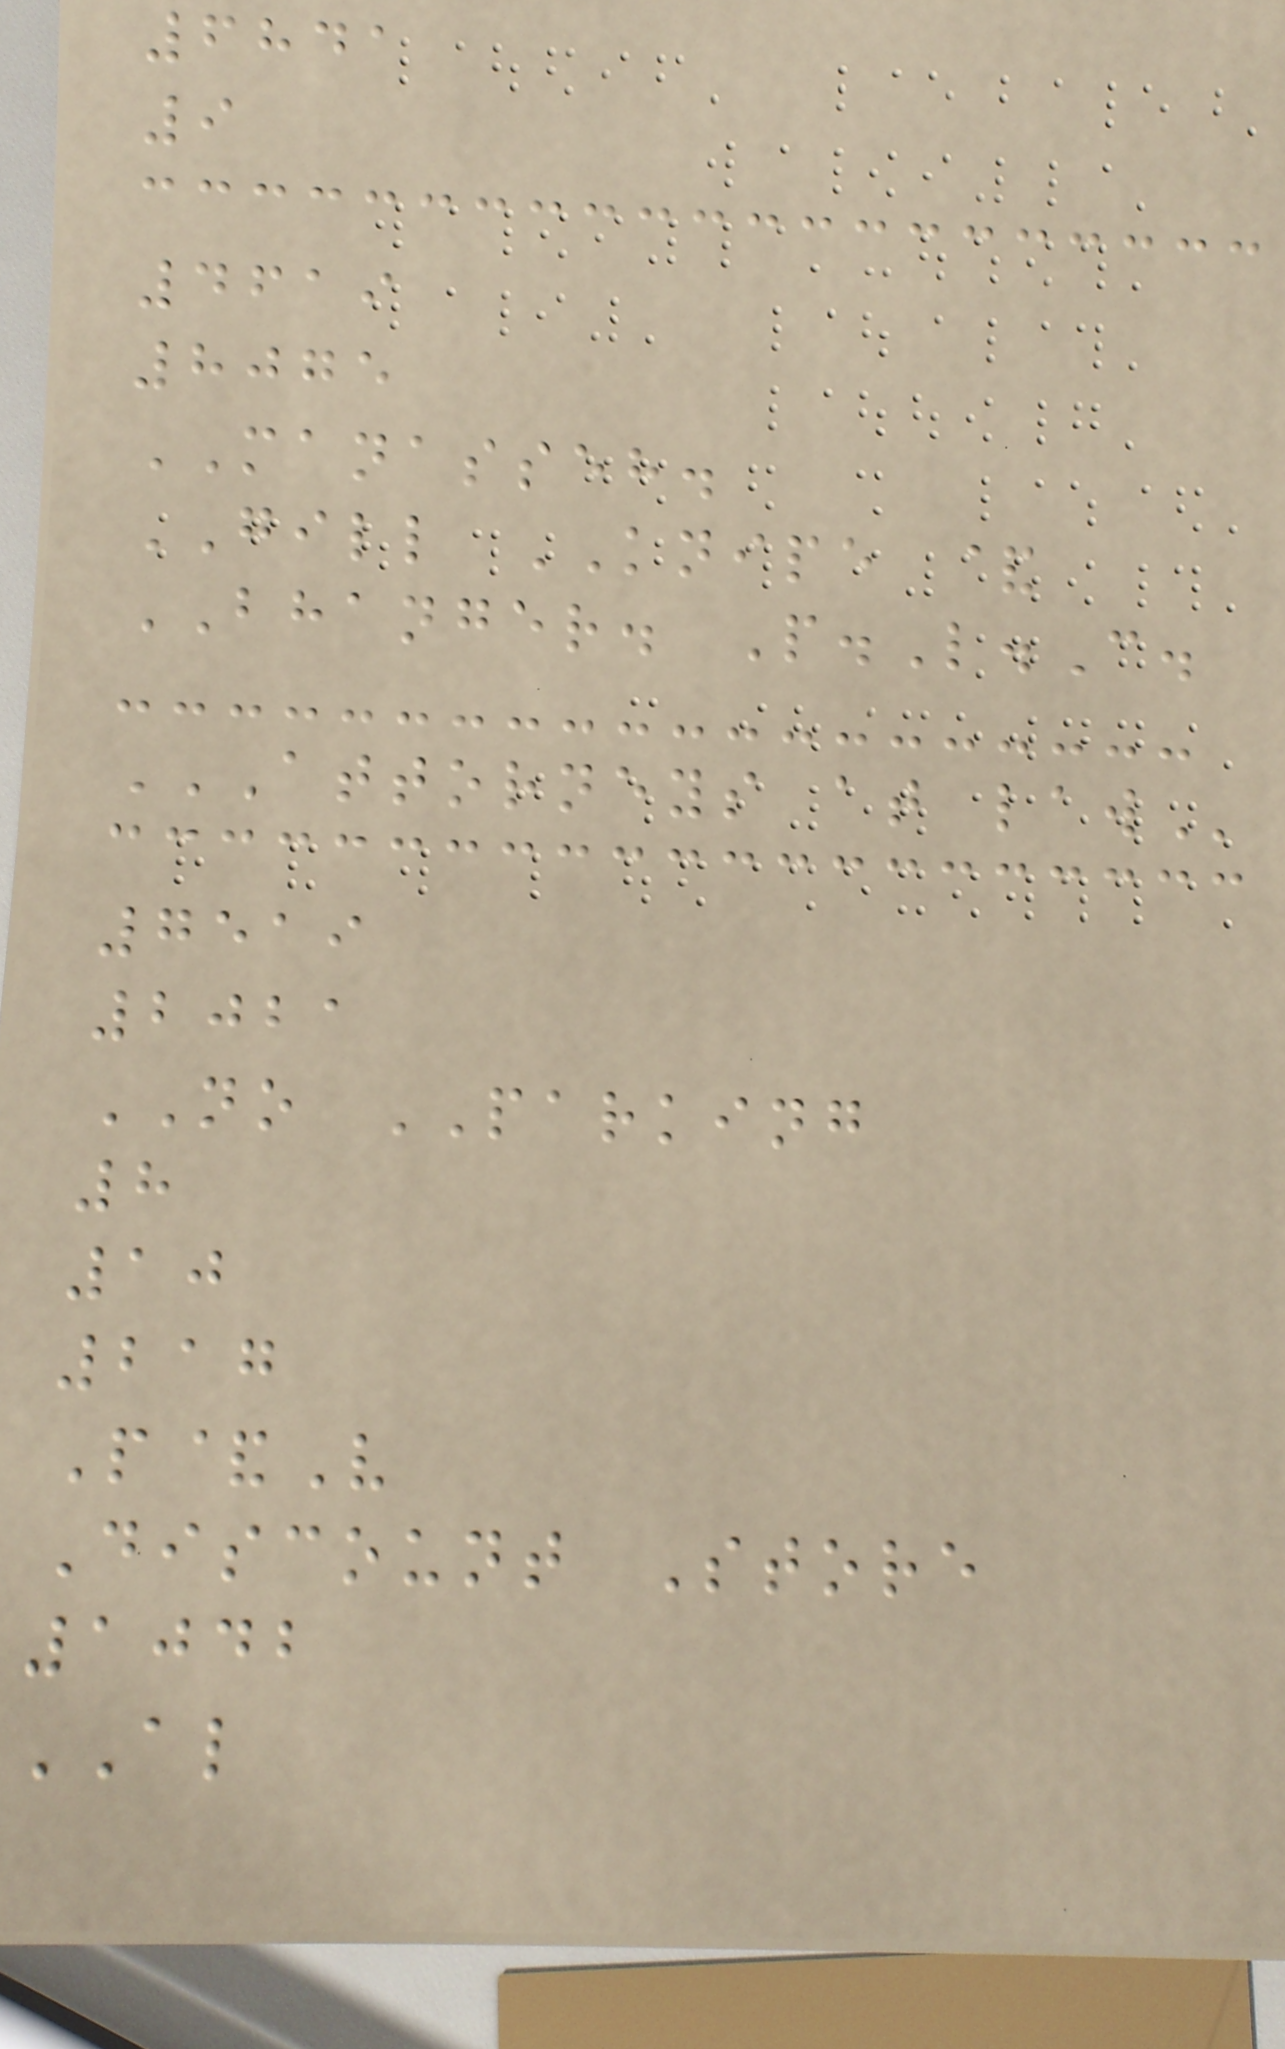6841
9
4619
8075
MANASSEH.
GILL KNIPE &
BHANGER. P.L.C.
ATTORNEYS AT LAW
7519
2021
NO PARKING
8
10
217
P&V
Discount Store
1042
AL
